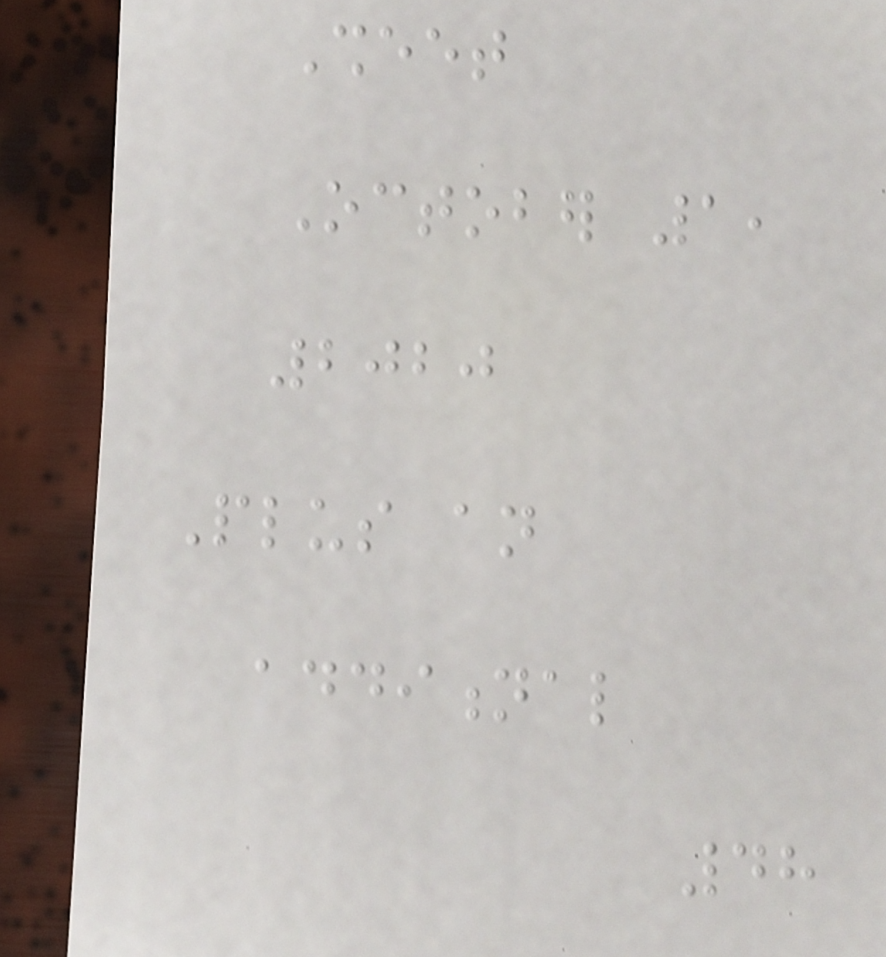Sheet
October 1,
2020
Plus an
additional
48
